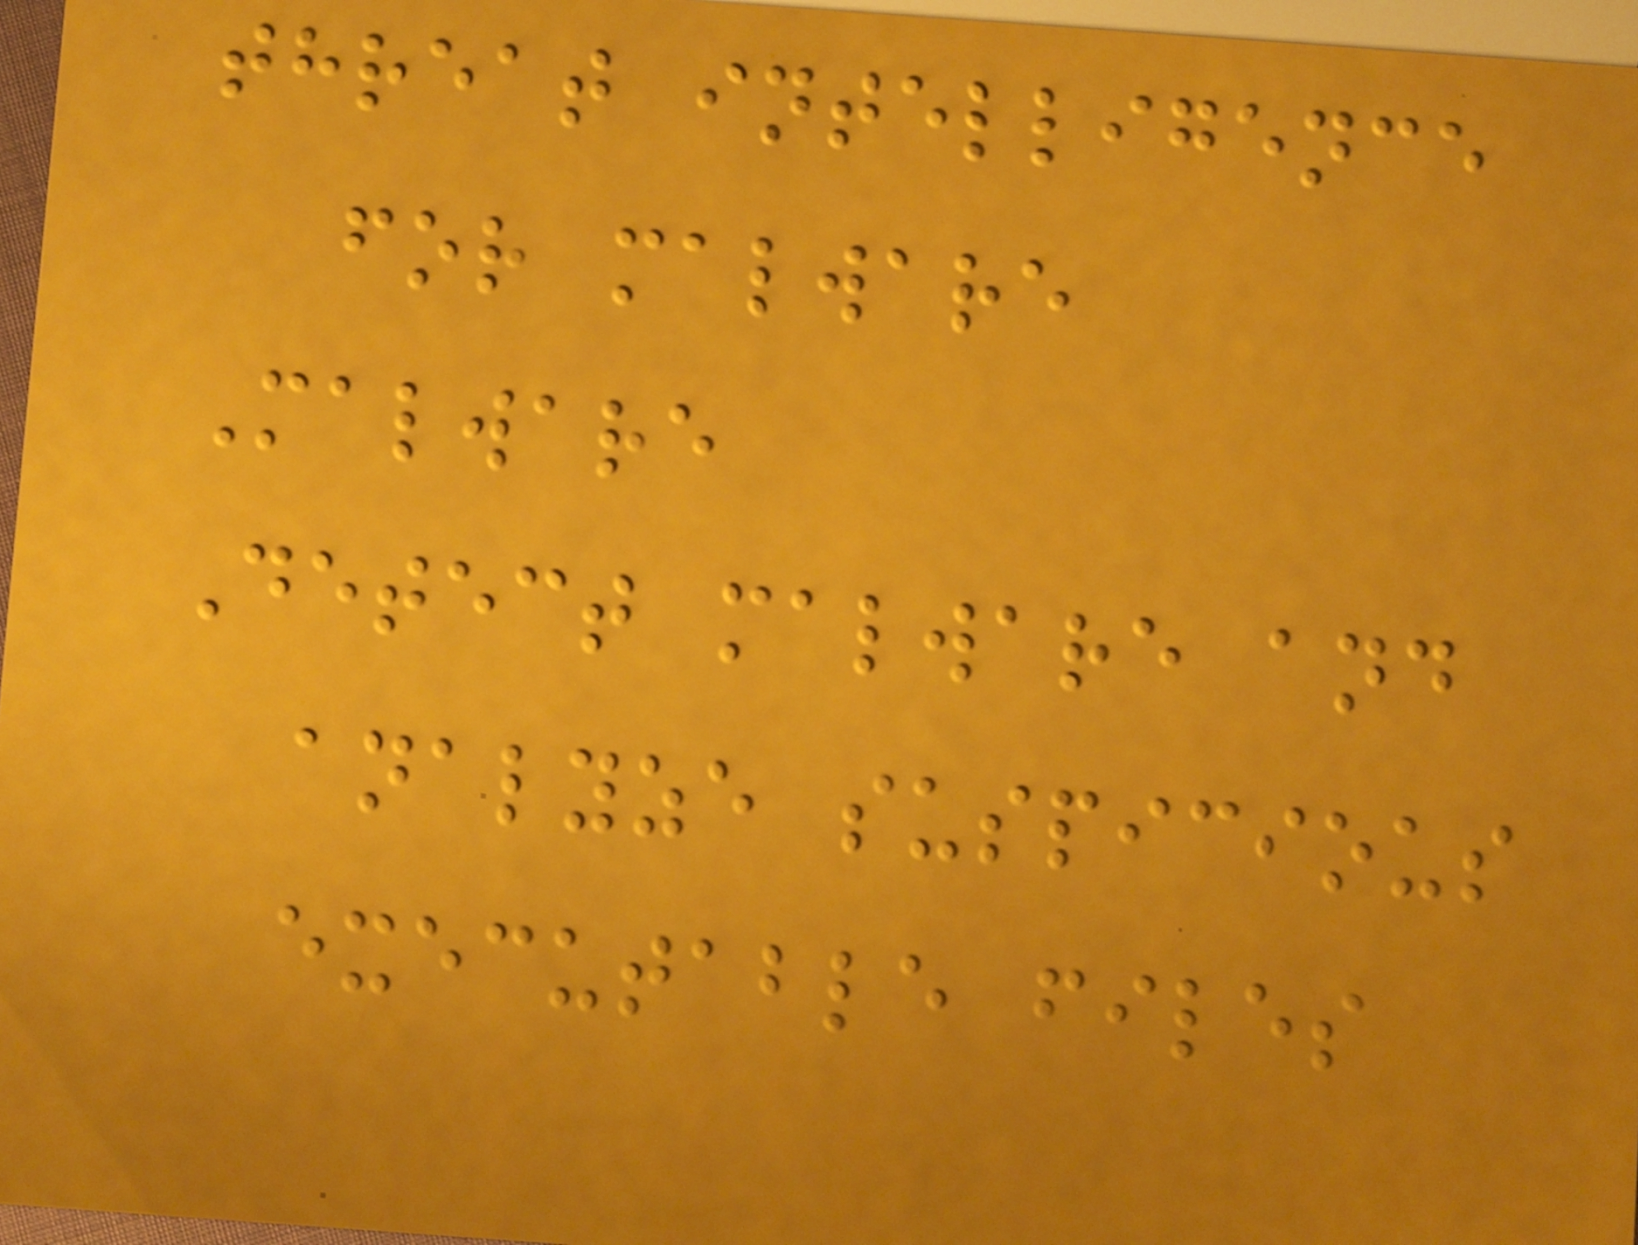threat intelligence
for malware
Malware
Detect malware and
analyze suspicious
executable files
